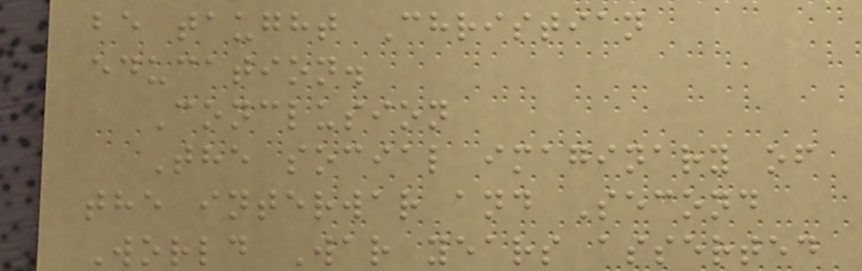be taught Christian
education.
Conclusion
The social imaginary of
the interwar and Second
World War years asserted
